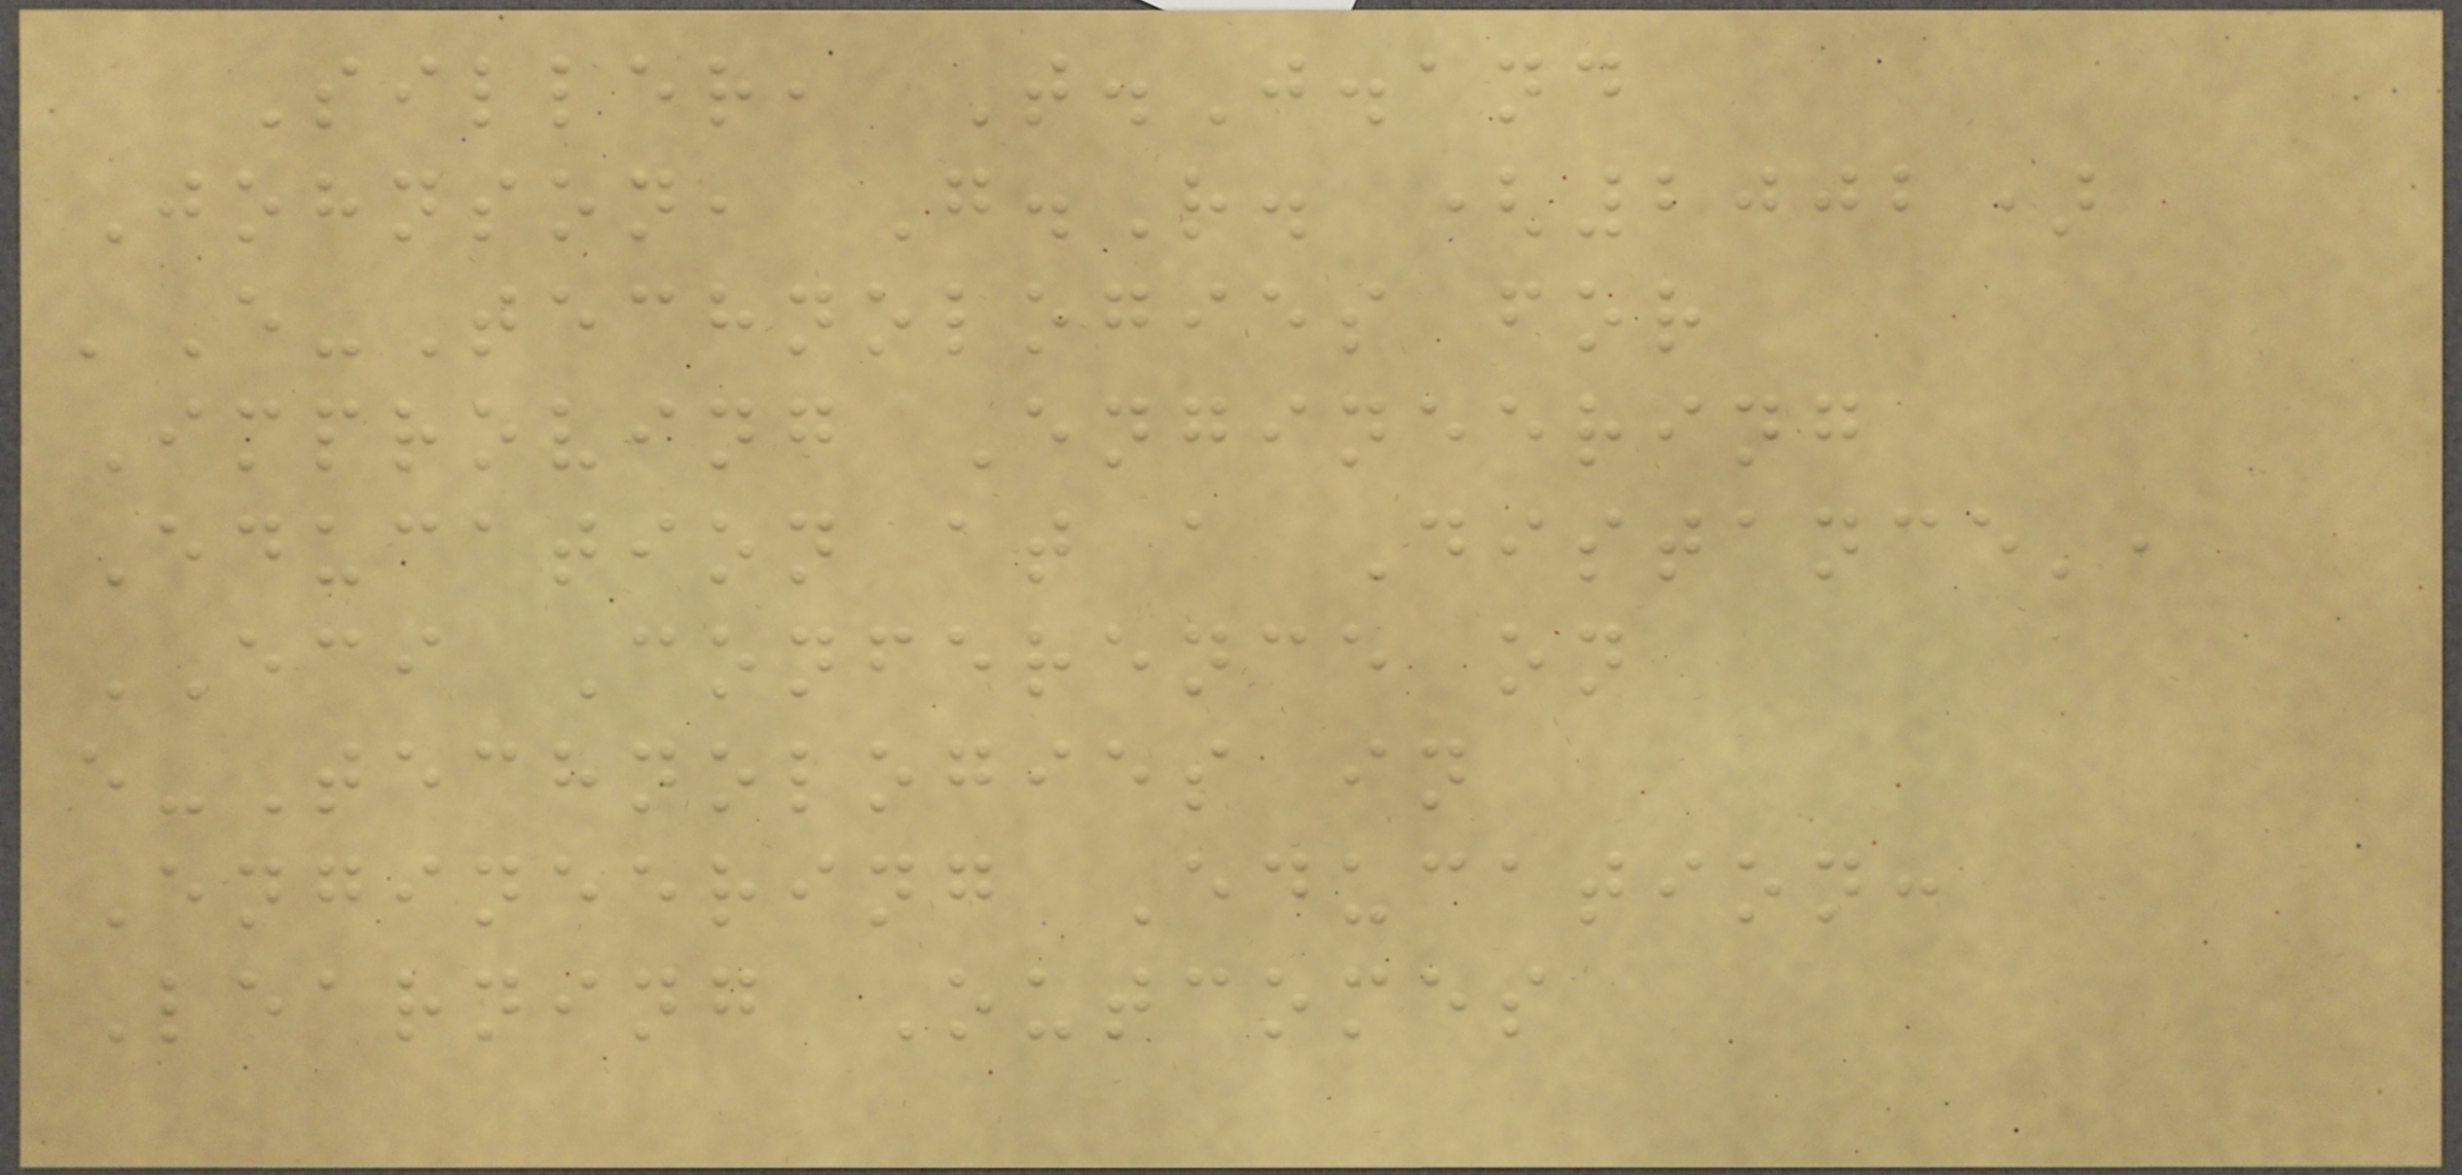Siller, T.J.and
Johnson, G.R. (2002)
'E-Technologies for
Improving Engineering
Education at a Distance',
ECI Conference on
e-Technologies in
Engineering Education:
Learning Outcomes
